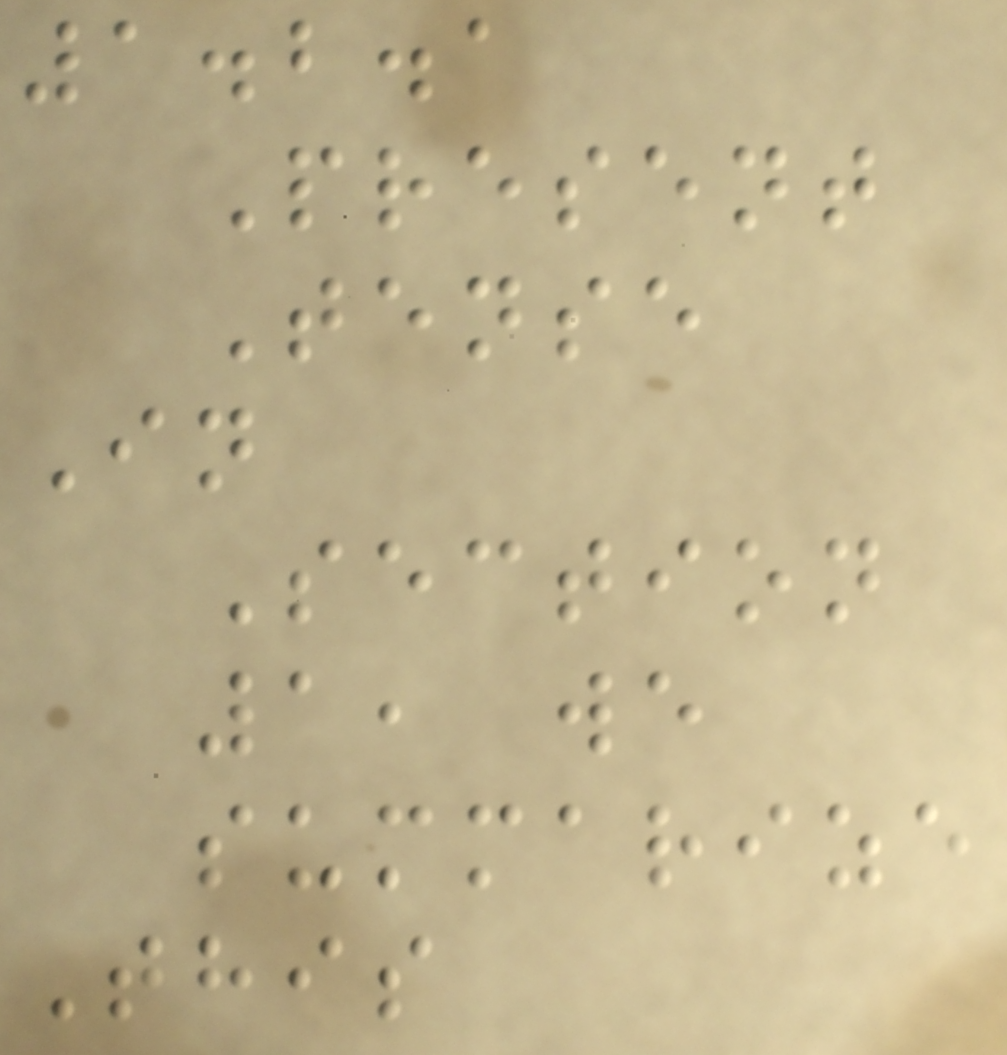1.2.1
Present
Tense
In
Section
1, we
summarize
This
